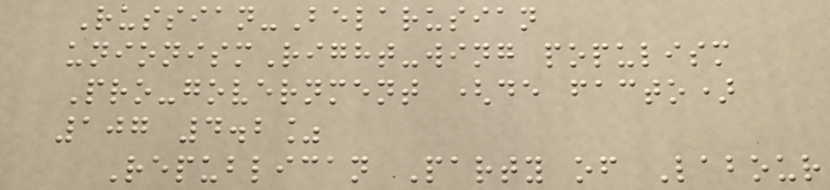Russian-Belarusian
unionismRight-wing populism
Pro-government (de facto)
107 4.2%
Republican Party of Labour
